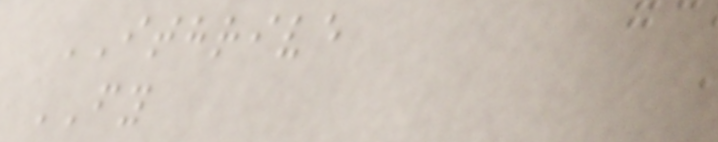ITHRIVE
FY
